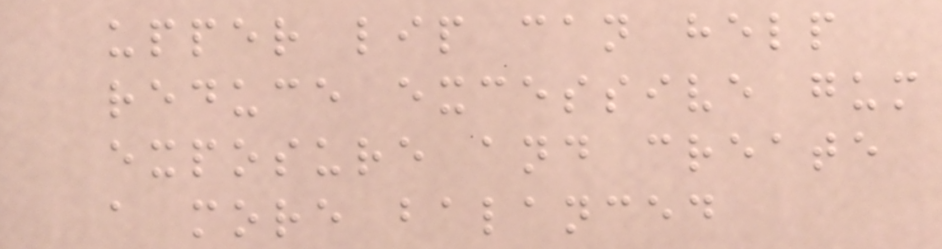upper lip can help
reduce excessive gum
exposure and create
a more balanced
